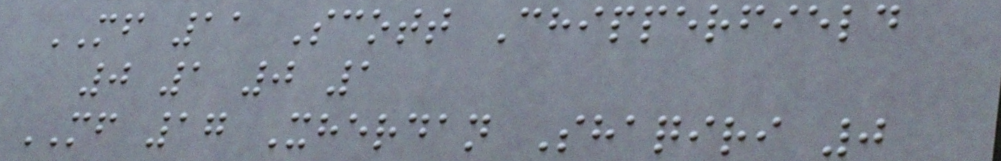MF 11 Scott Chipperfield
0 1 0 1
MF 17 Xherdan Shaqiri 0
